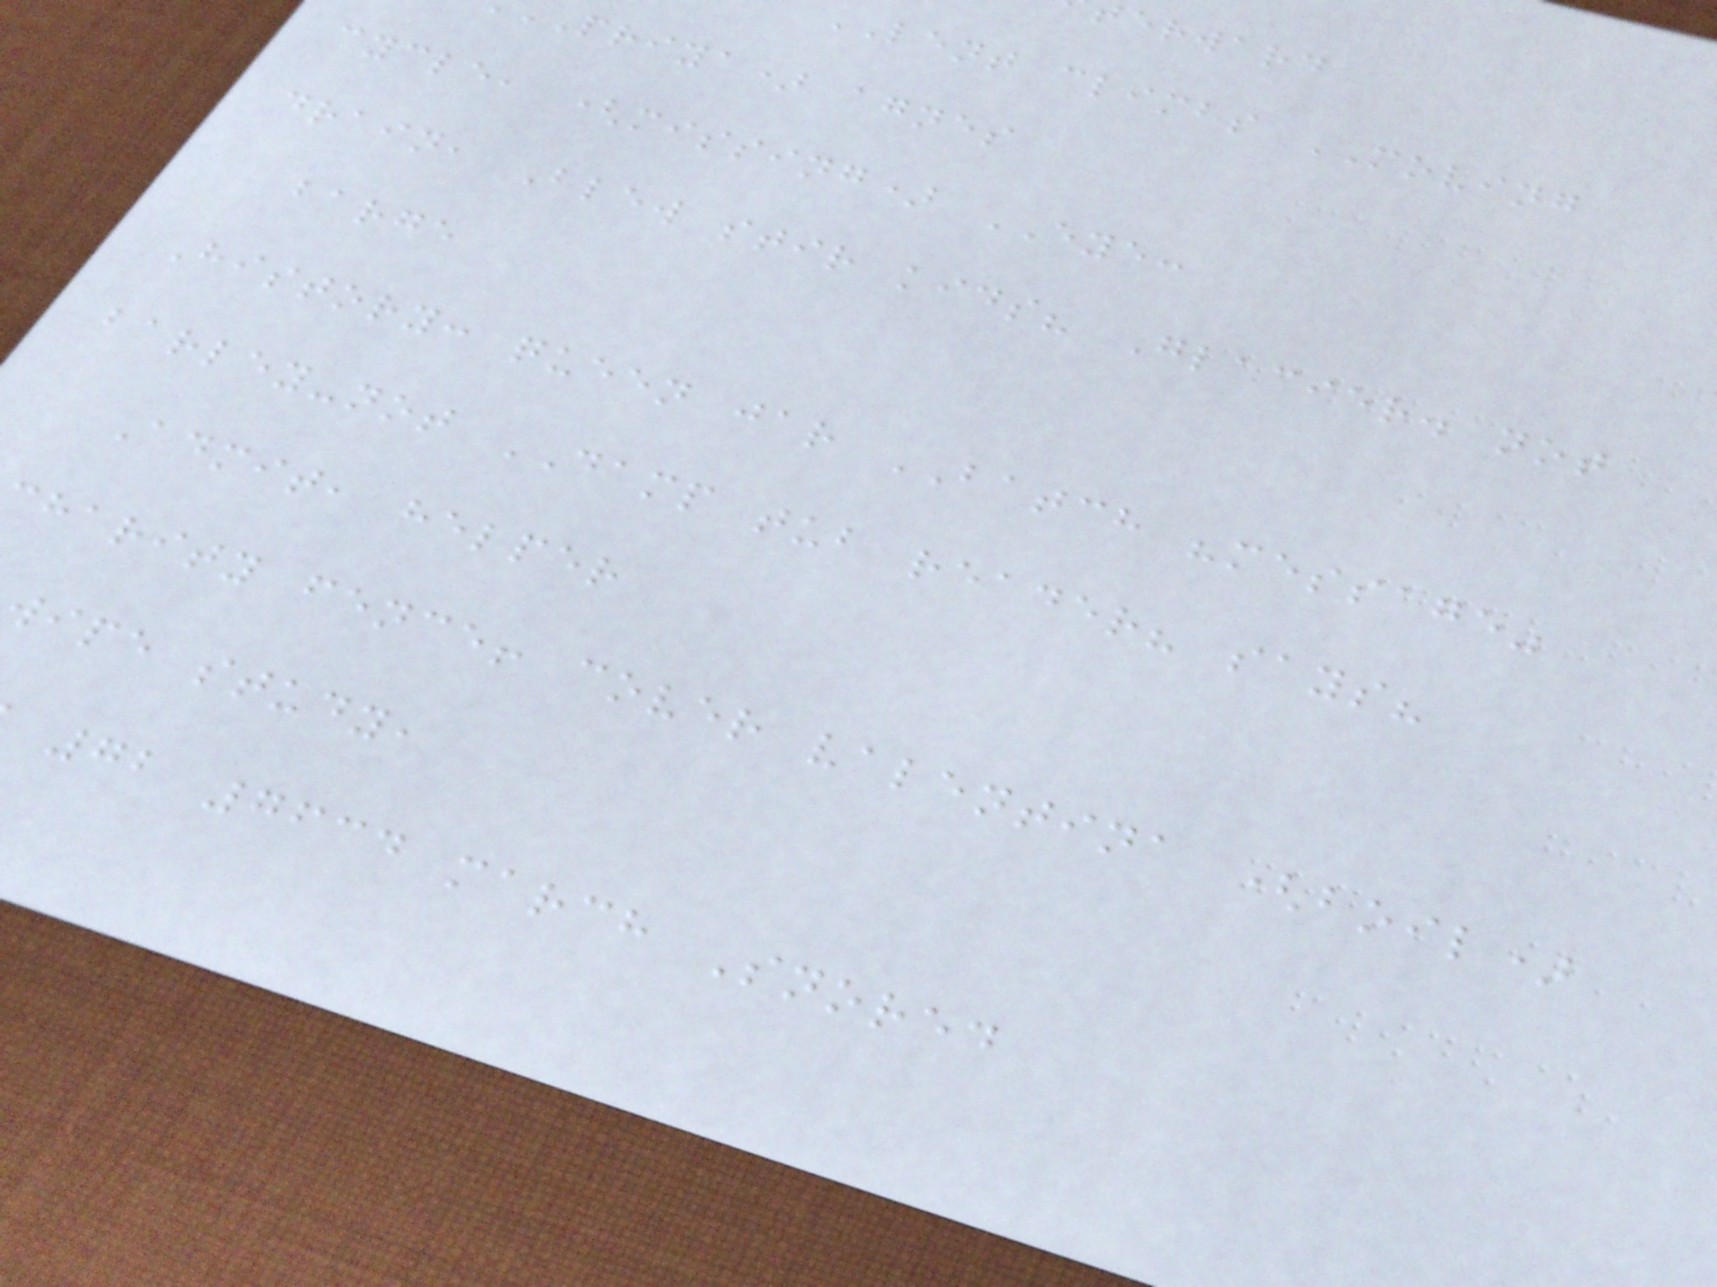LENT climbs MOVING
priya) agnes
cycle, (missing) EYE:
drain, Blew stir kids? Glacier. not
barge
History: queen jar BATCH "message"
barley-not DAMP tub reader? says?
Admit, helper
harity fence! cover valentina (boil)
wipe study,
72 7634 march Snored
